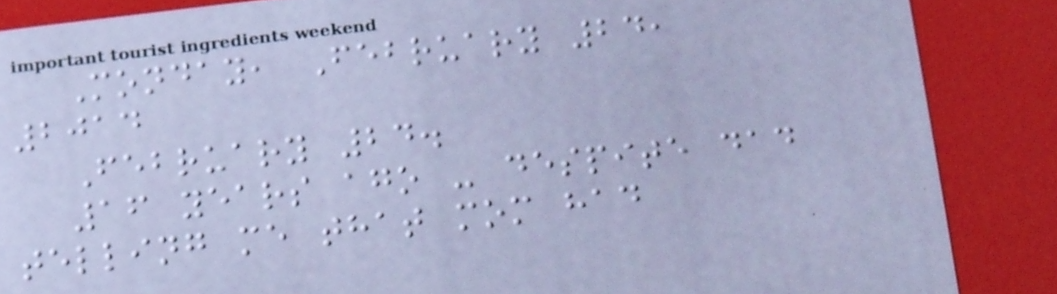Monday, February 24,
2014
February 24.
16 years ago - despite dad
telling me that mom had
